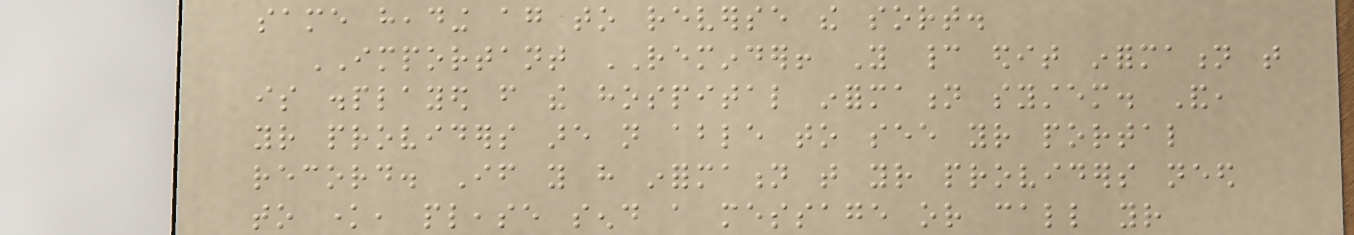same heading again to reverse the sort.
IMPORTANT REMINDER! You cannot edit information that
is displayed from the hospital information system. And,
your providers are not able to see your portal
record. If you have information that your providers need
to know, please send a message or call your
